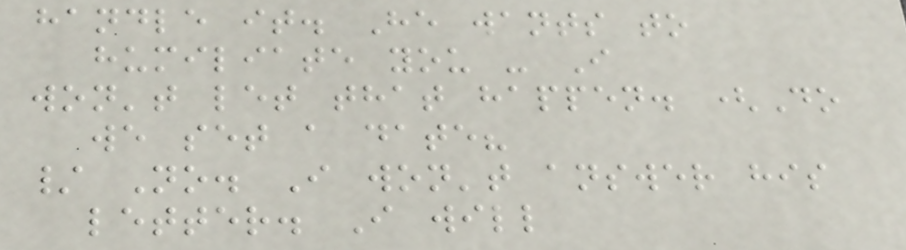handle it. He wants to
humiliate you - I
won't let that happen. (Do
we set a date?
/ No. I won't answer his
letter. I will
